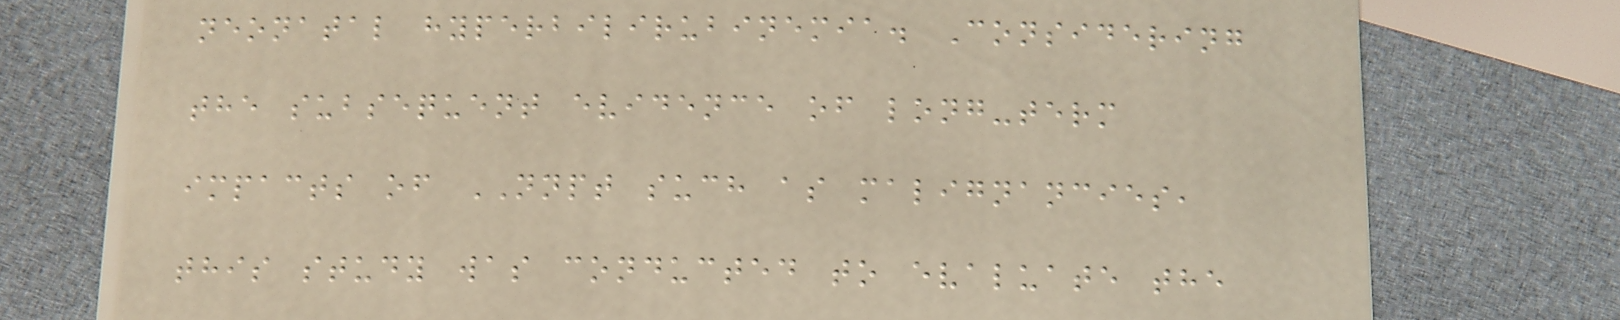neonatal hyperbilirubinemia. Considering
the subsequent evidence of long-term
impacts of NNPT such as malignancies,
this study was conducted to evaluate the
